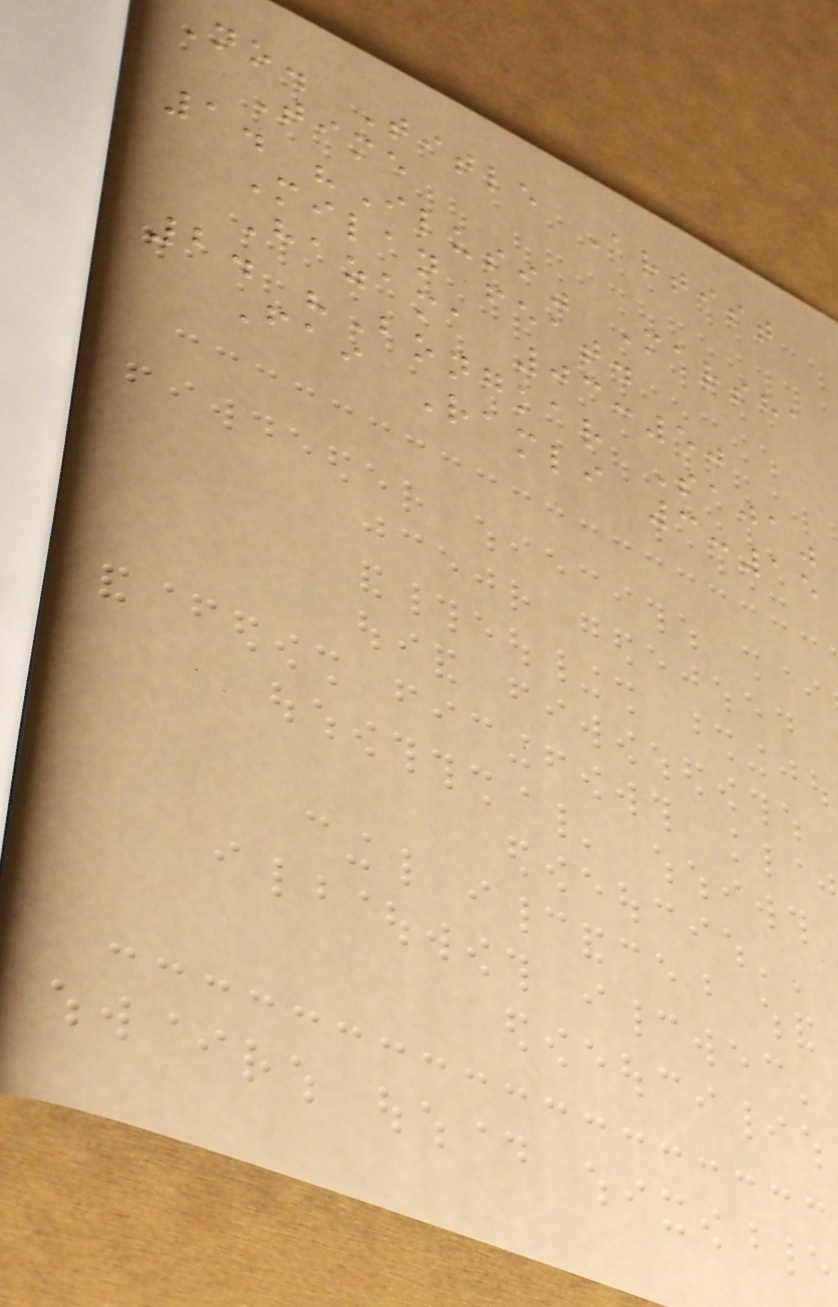No. Title Artist
Time
1. "Ilusi" Marsha
Milan feat.
Hazama 03:50
2. "Bongkar Saja"
Fai Ramli 3:15
